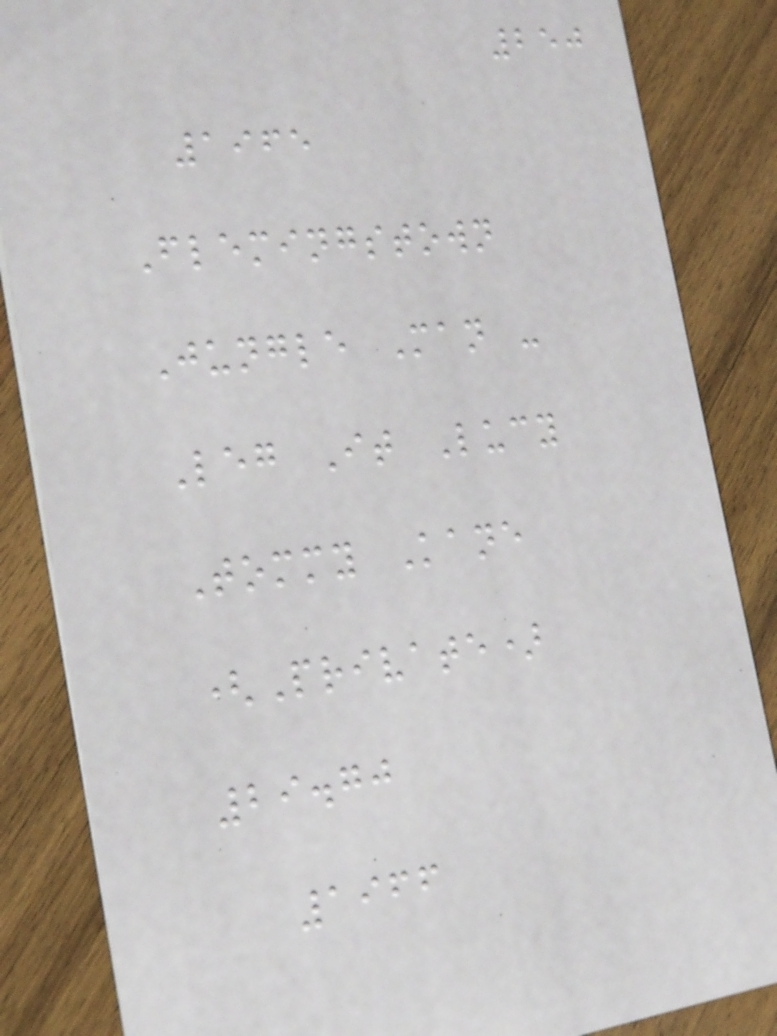250
1965
Flemingstown
Jungle Man -
Leg It Lucy
Tommy Kane
(Private)
29.70
1966
